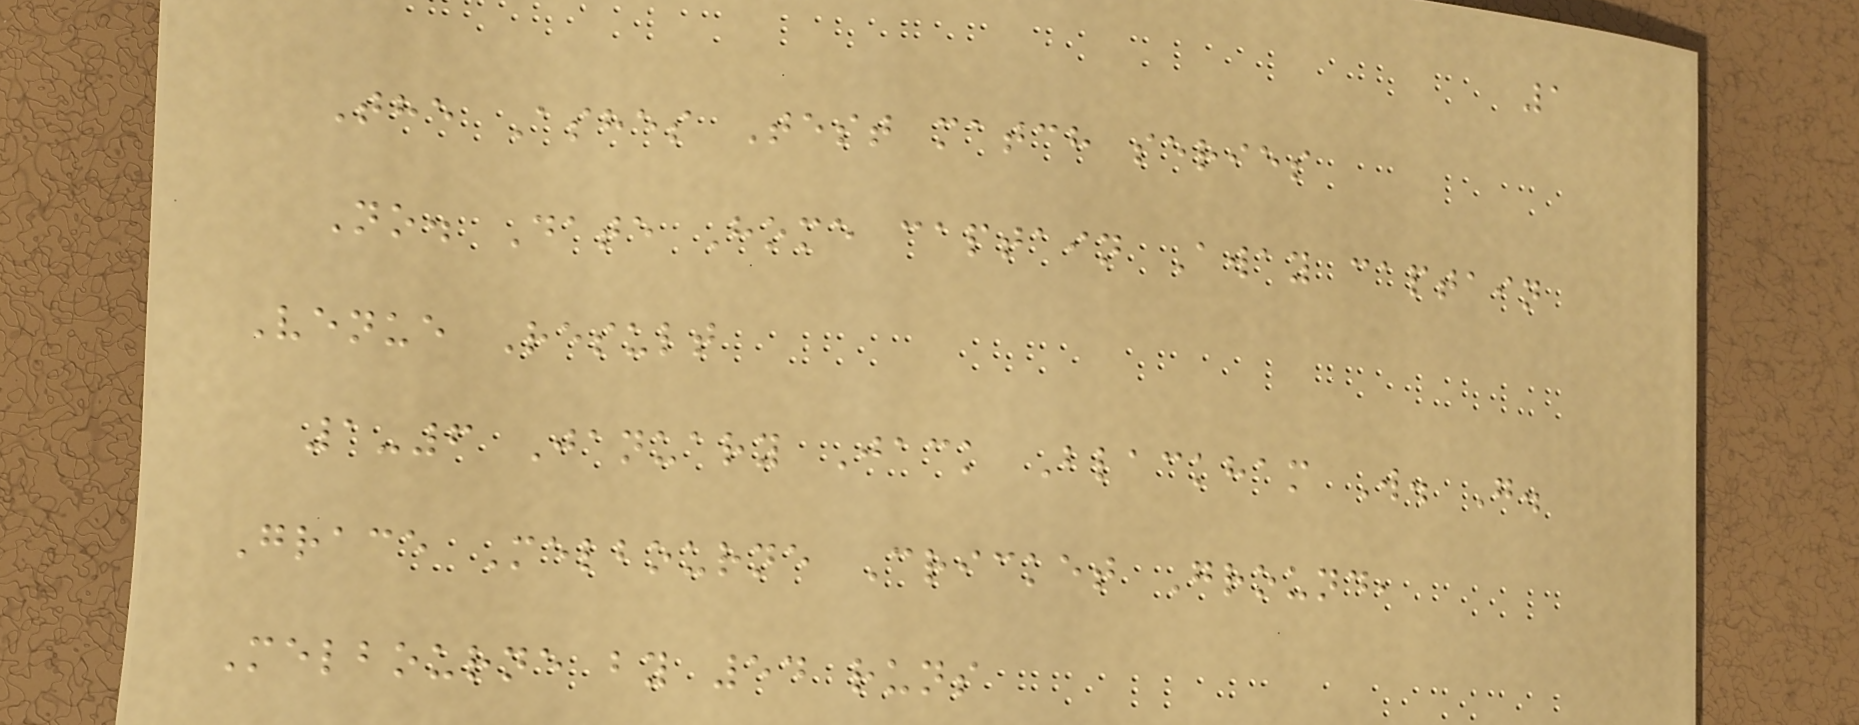1
The Ashes Test match series
No. Date Home captain Away captain
Venue Result
1-6 January Jack Blackham W. G.
Grace Melbourne Cricket Ground,
Melbourne by 54 runs
